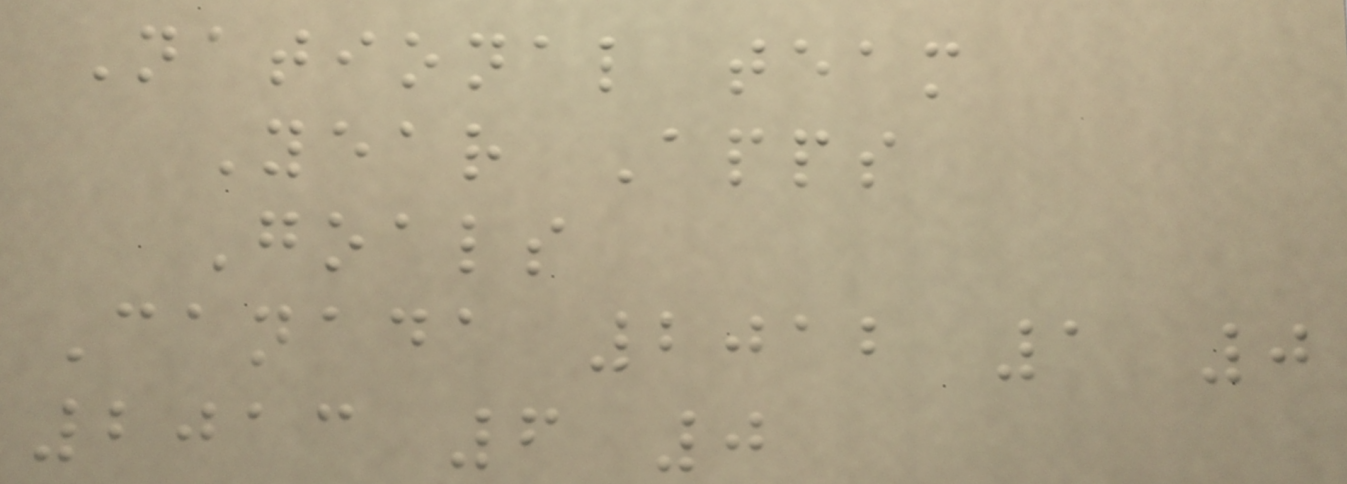National team
Year Apps
Goals
Canada 2012 1 0
2013 6 0
